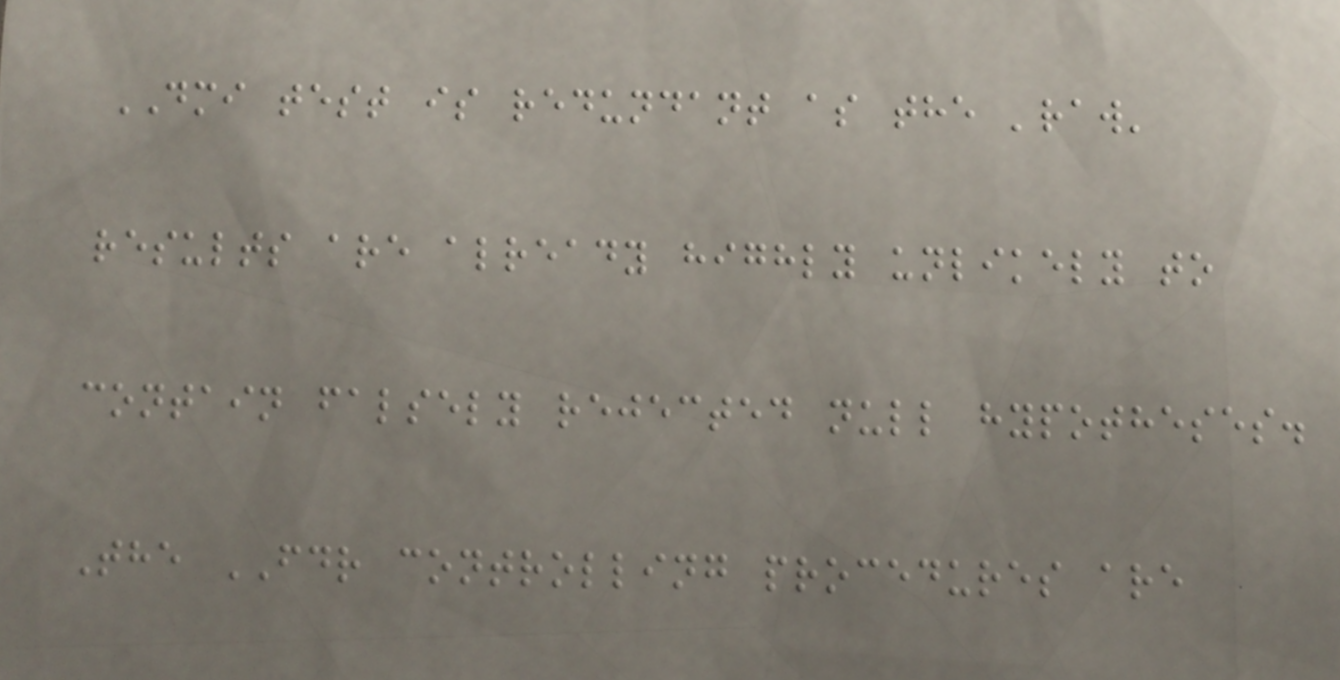DMI test is redundant as the 'raw'
results are already highly unlikely to
contain falsely rejected null hypotheses.
The FDR controlling procedures are
